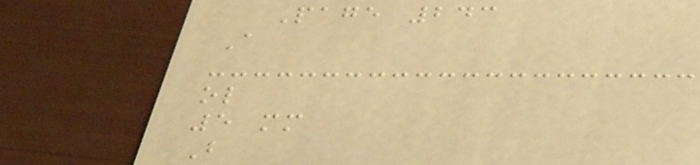Page 243
A
ol
5 mm
B
